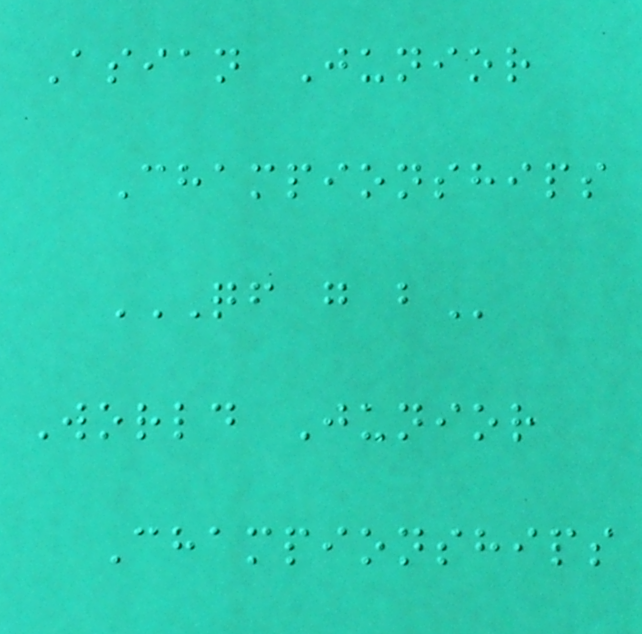Asian Junior
Championships
QF G B
World Junior
Championships
